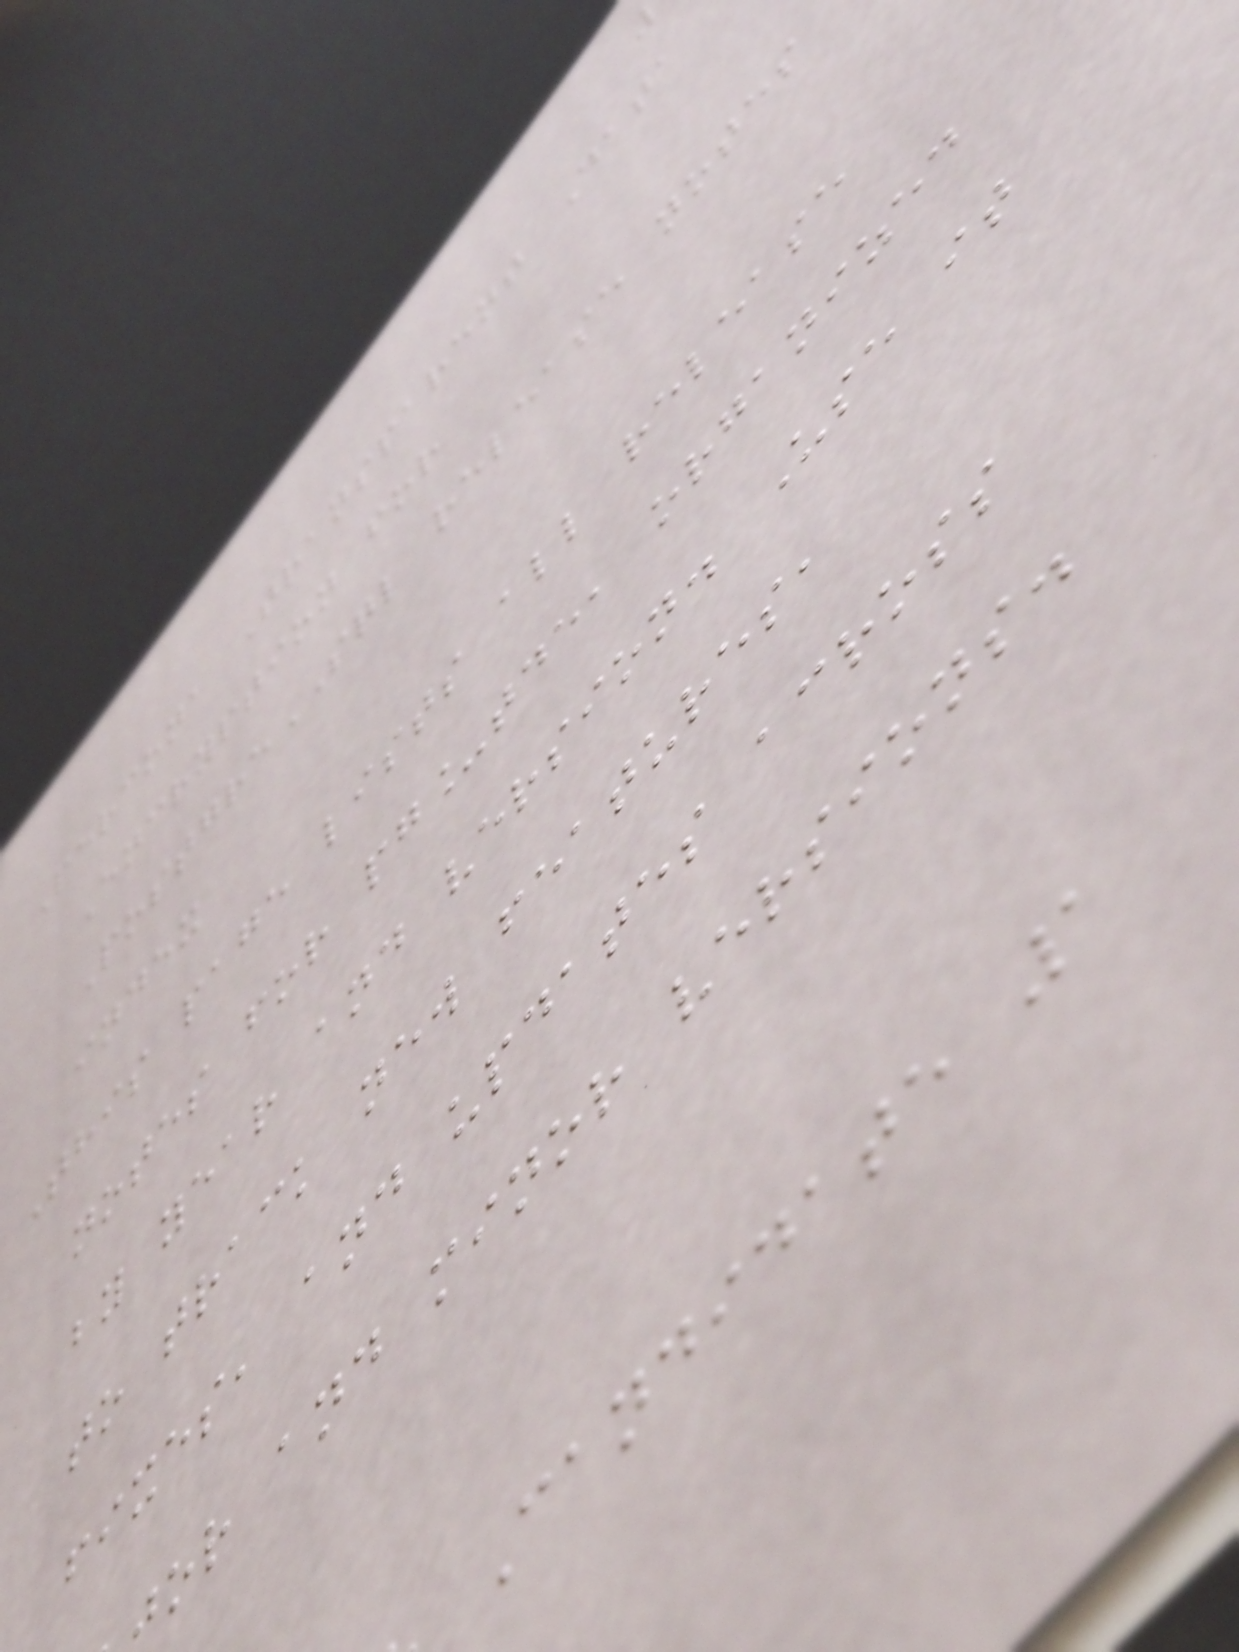Percona Transparent Data
Encryption for
PostgreSQL release notes
index
This page lists all release
notes for pg_tde, organized
by year and version. Use it
to track new features,
fixes, and updates across
or and minor versions.
Candidate 1
